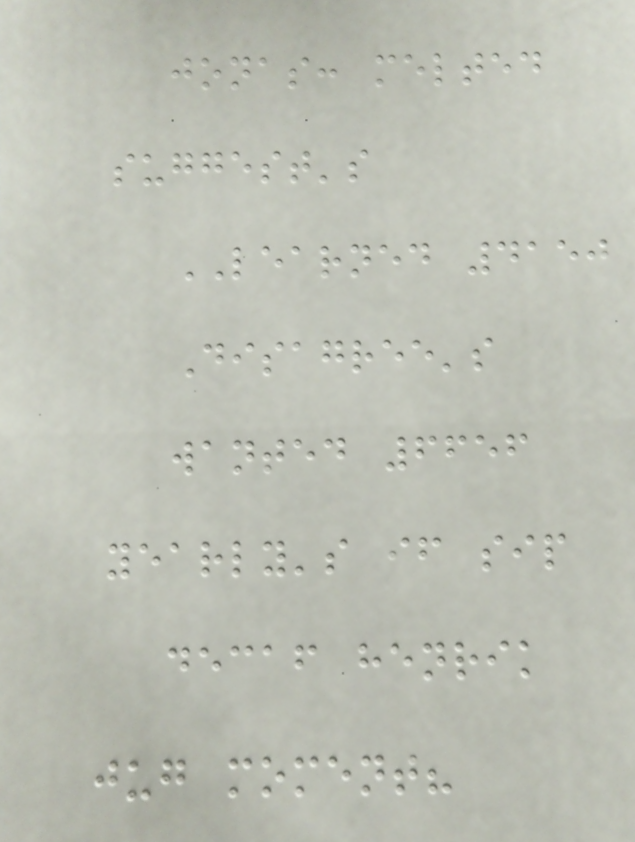jonas: melted
suggest's
LEARNED 4150
Disagree's
wanted 6656
yearly's if sip
decaf henrik
jug moment?
